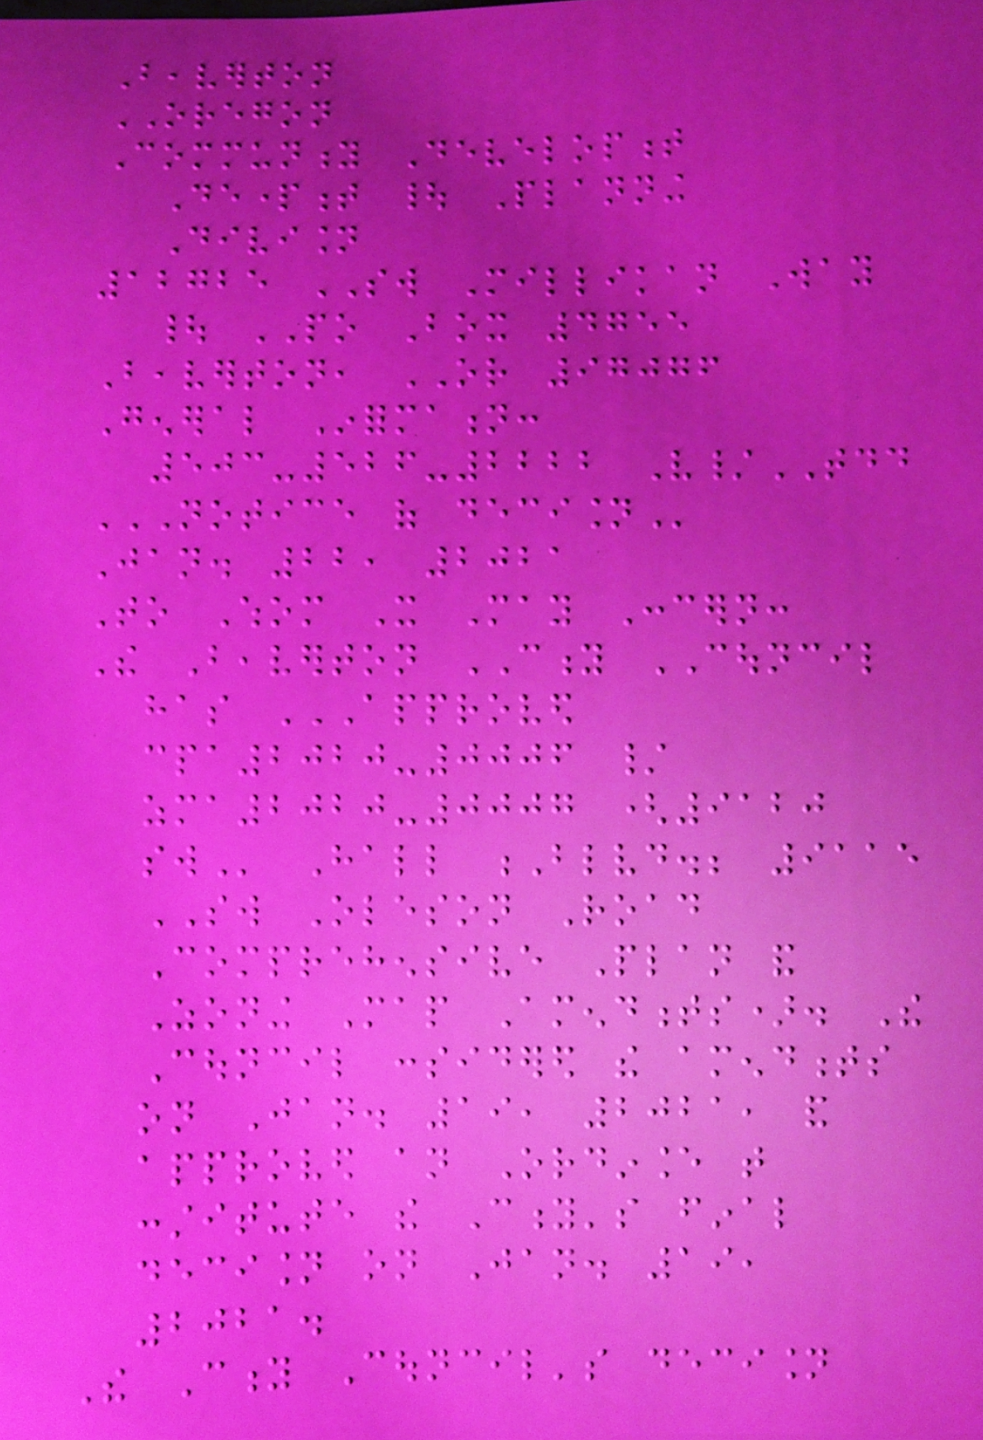Beaverton
OREGON
Community Development
Department | Planning
Division
12725 SW Millikan Way
| PO Box 4755
Beaverton, OR 97076
General Information:
503-526-2222 V/TDD
NOTICE OF DECISION
Jan. 22, 2021
To Whom It May Concern:
The Beaverton CITY COUNCIL
has APPROVED
CPA2020-0006 /
ZMA2020-0007 (9120
SW Hall Blvd.; 9115
SW Oleson Road
Comprehensive Plan and
Zoning Map Amendments). The
Council considered the amendments
on Jan. 19, 2021, and
approved an Ordinance that
constitute the City's final
decision on Jan. 19,
2021.
The City Council's decision
